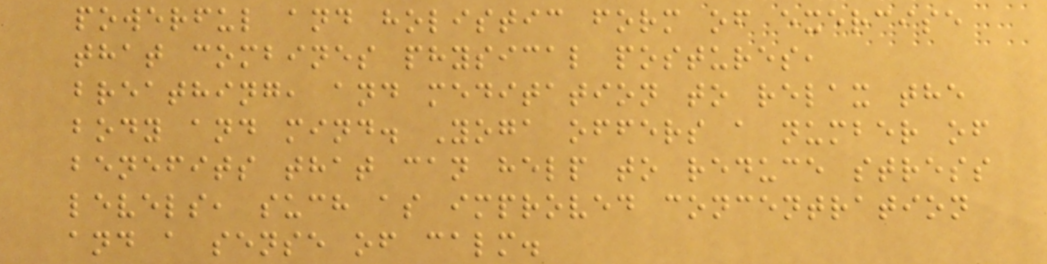powerful and holistic form of exercise
that combines physical postures,
breathing, and meditation to relax the
body and mind. Yoga offers a number of
benefits that can help to reduce stress
levels, such as improved concentration
and a sense of calm.
